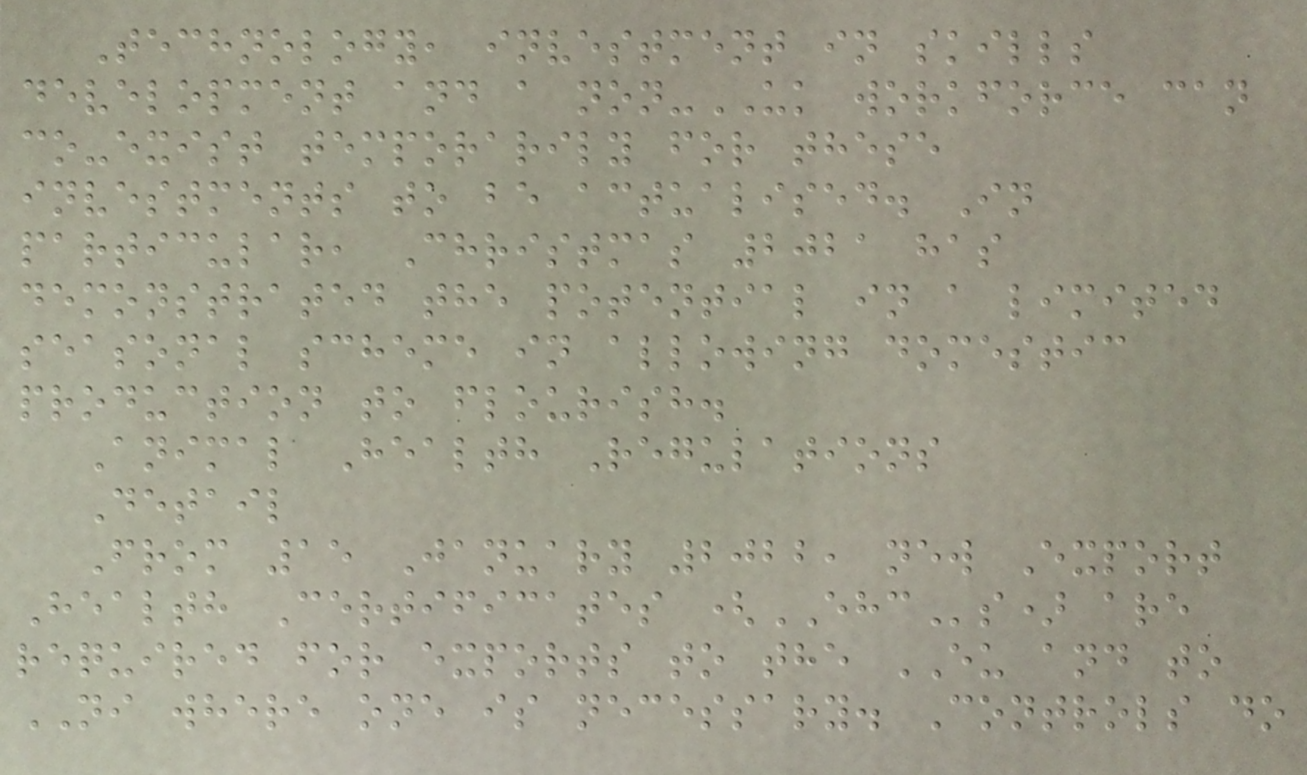Technology, investment in skills
development and a non-UK workforce can
co-exist temporarily for these
investments to be actualised. In
particular, Christmas 2021 has
demonstrated the potential in a limited
seasonal scheme in allowing domestic
production to flourish.
Animal Health Regulations
Detail
From 15 January 2022, new Export
Health Certificates (EHCs) are
required for exports to the EU and to
NI where one is necessary. Controls do
